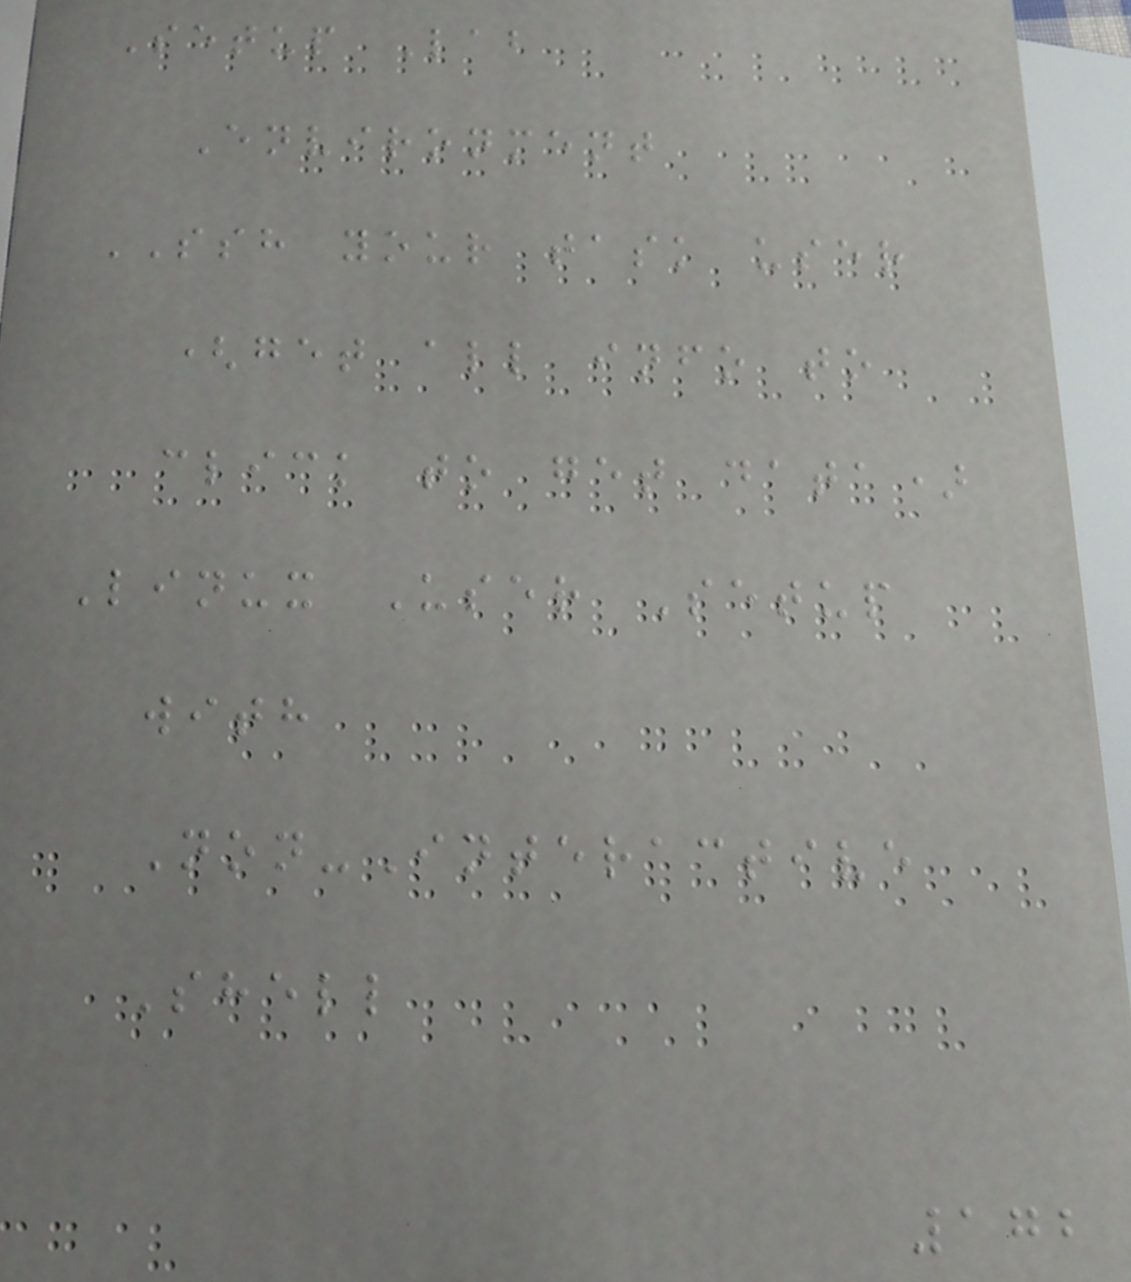Setup Lab
Environment
SSH your task user
(get all info to
click to get data)
Linux User Setup
with
Non-Interactive
Shell
172
